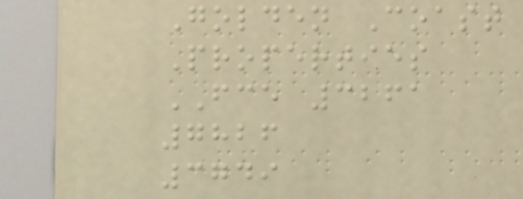Golden Coast
Properties
FCE 3261
7826
3749
